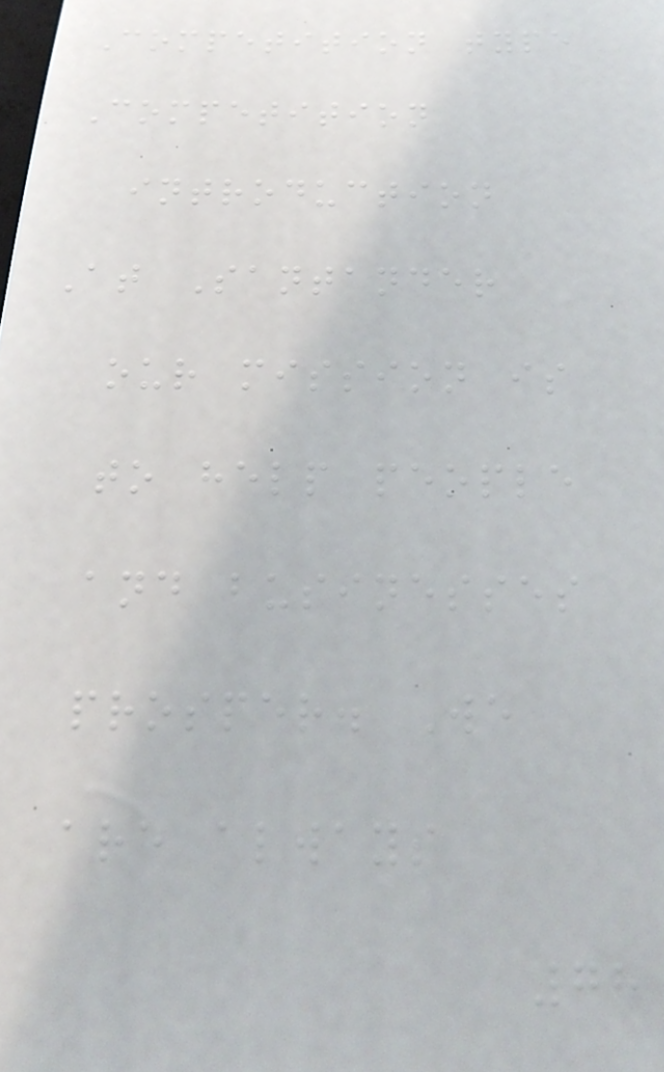Competition type
Competition
introduction
At Santander
our mission is
to help people
and businesses
prosper. We
are always
78
